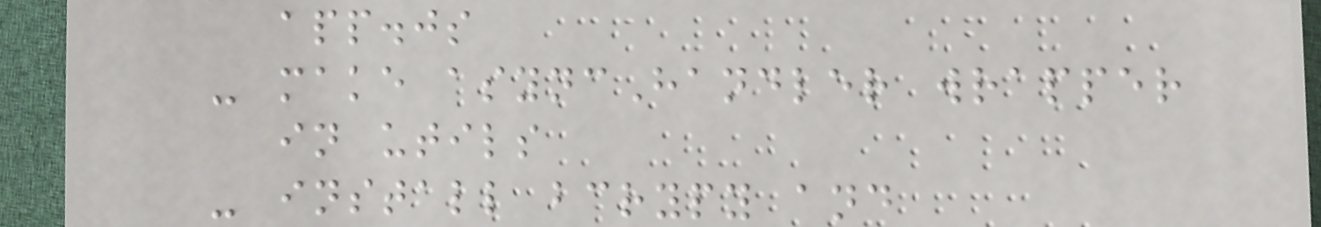app.js
- make asyncHandler wrapper
in utils
- install bcrypy and
